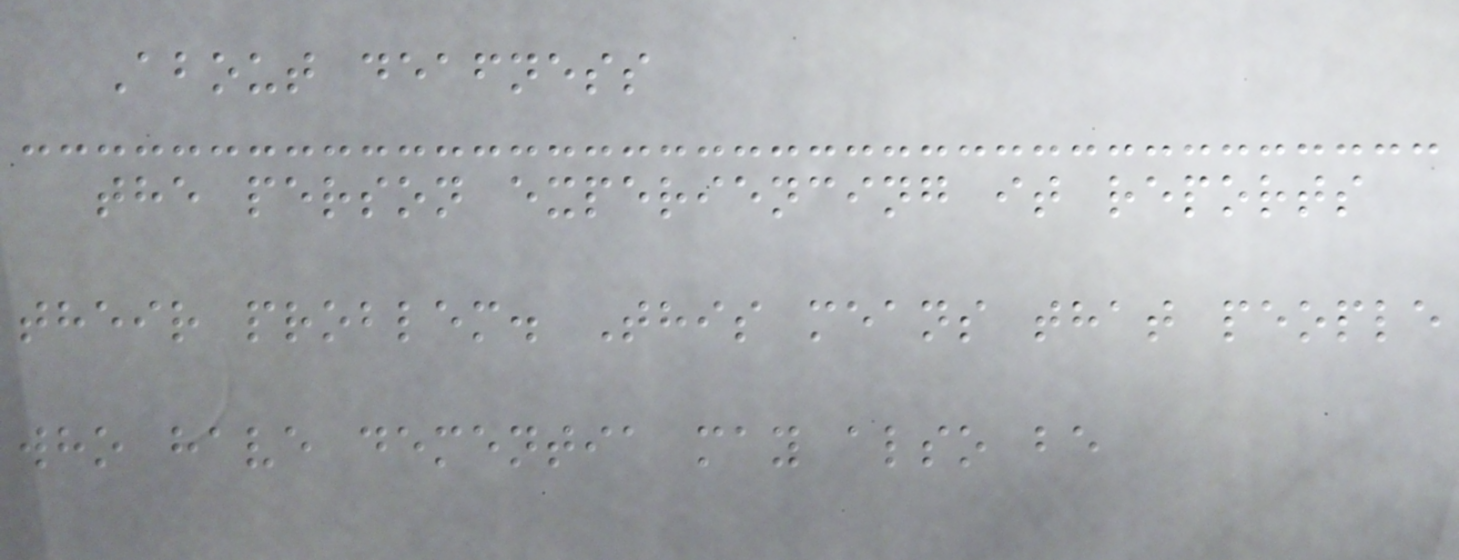About deafness
the person experiencing it reports
their problem. This means that people
who have dementia may also be
